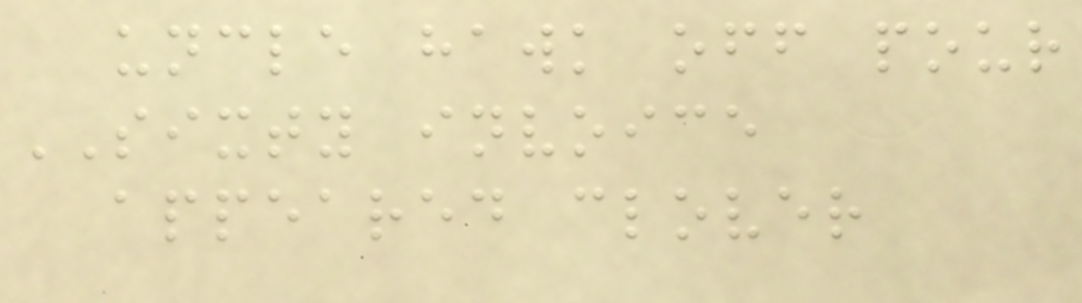uncle hawk off pour
SIXTY invoice
appeared clover
